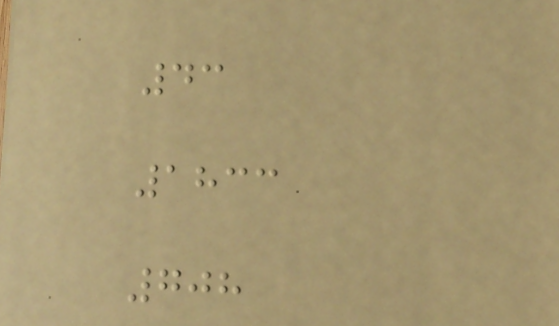43
1833
708
